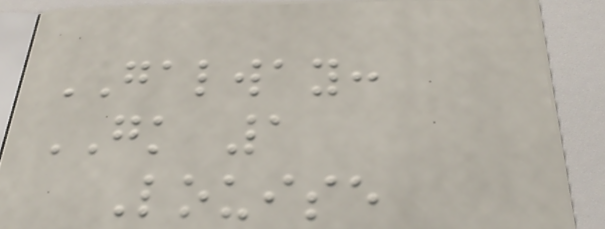GALWAY:
GK 1
Louise
